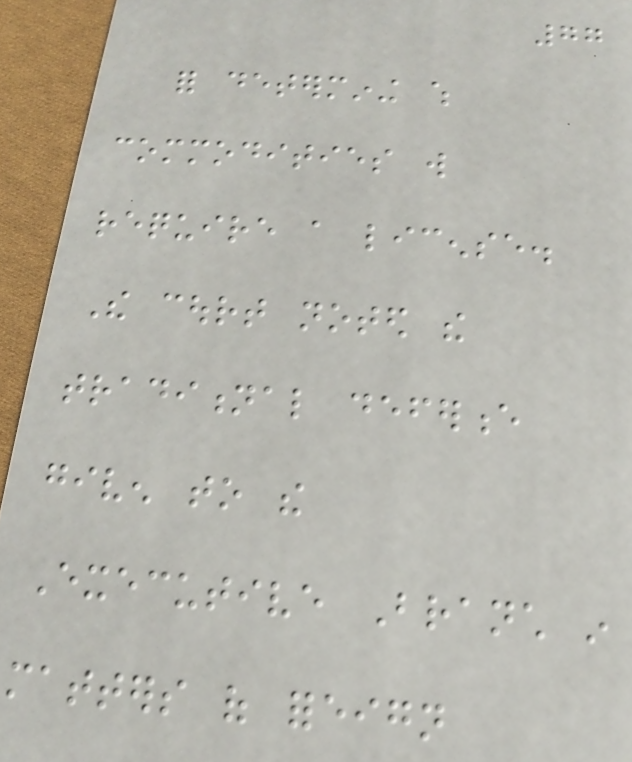77
for determining which
commodities will
require a license.
The court noted the
traditional deference
given to the
Executive Branch in
matters of foreign
